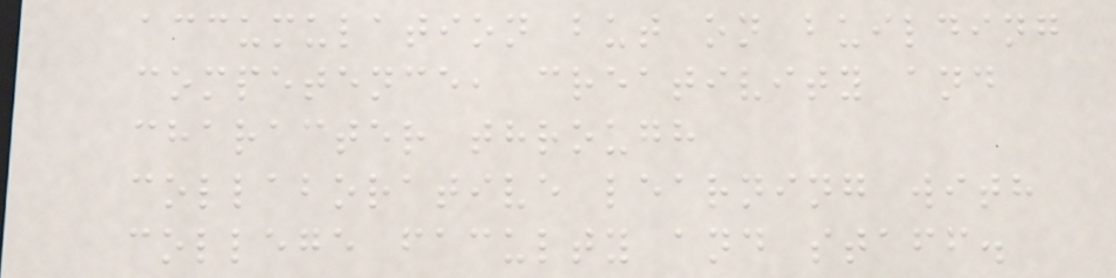accumulation but on building
competence, creativity and
character through
collaborative learning with
college faculty and staff.
